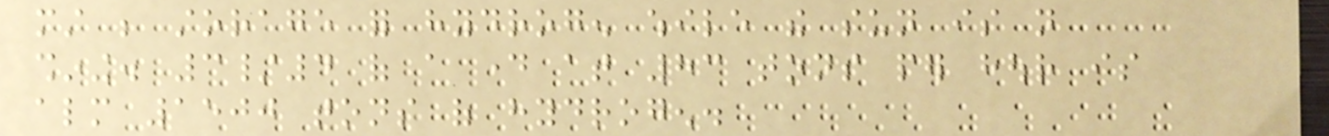must be storage for hydrogen while the sun is not
shining. 3/4 of a day at 83 tons per hour is
almost 1500 tons of hydrogen.
